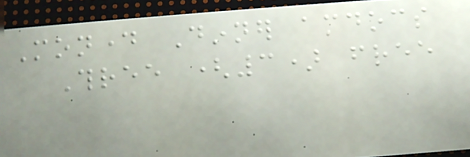Monday Dinner amdocs
Three (3) free
